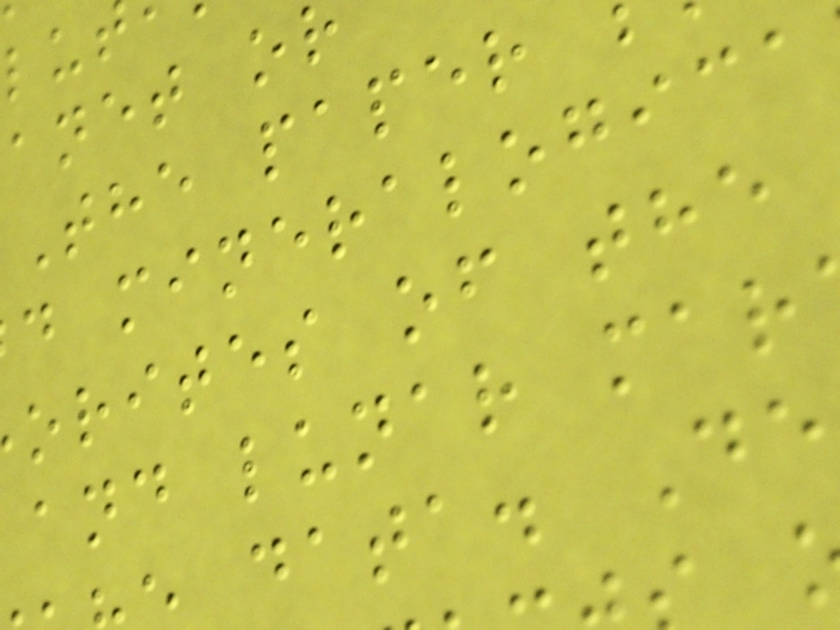The paper
d mineralogica
orites of the
and lunar mar
